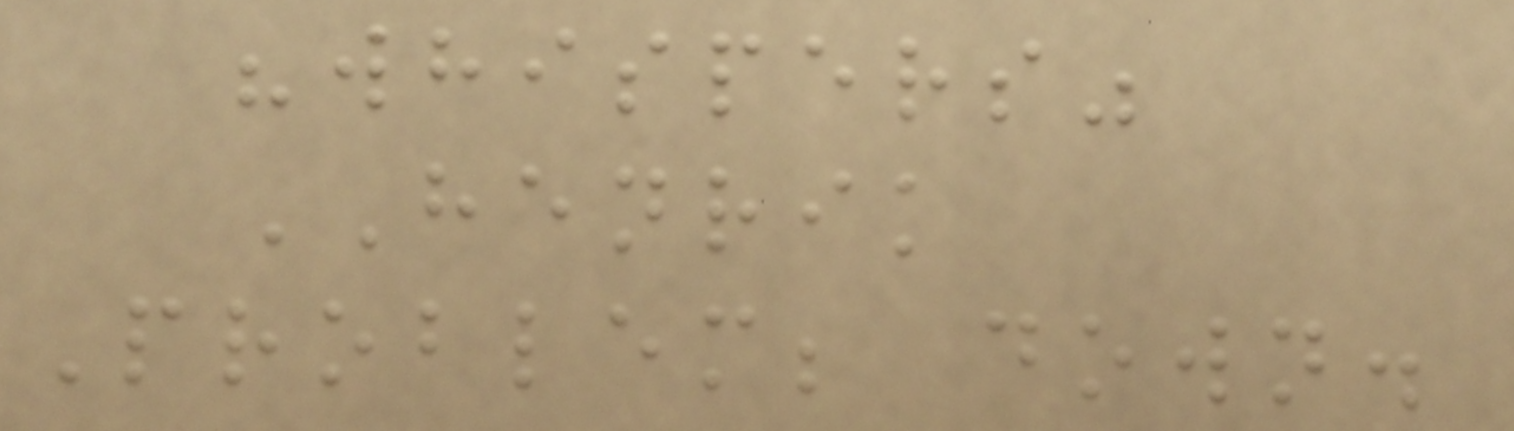"whispers"
HENRIK
Problem; down.
